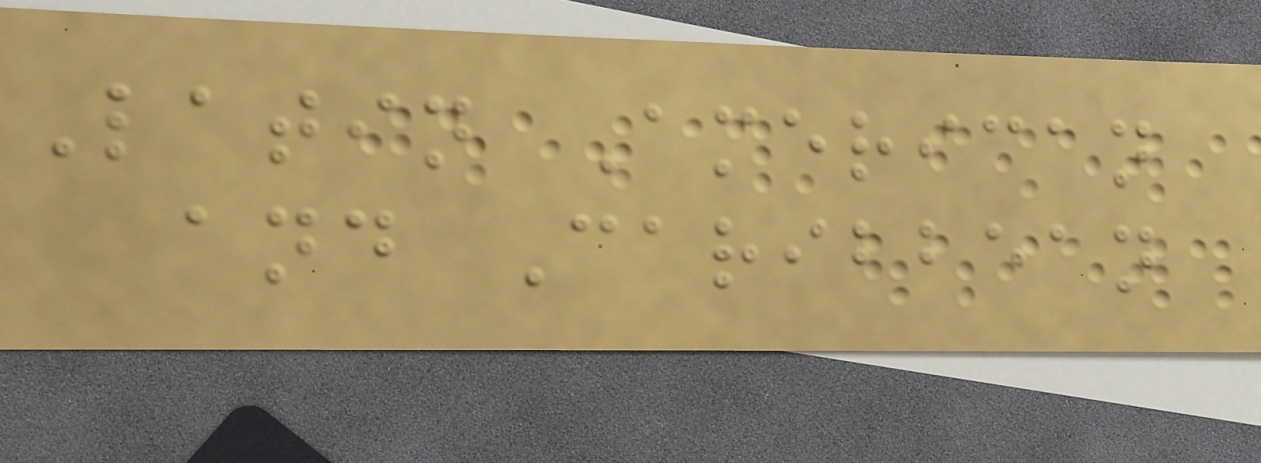Latin American
and Caribbean
